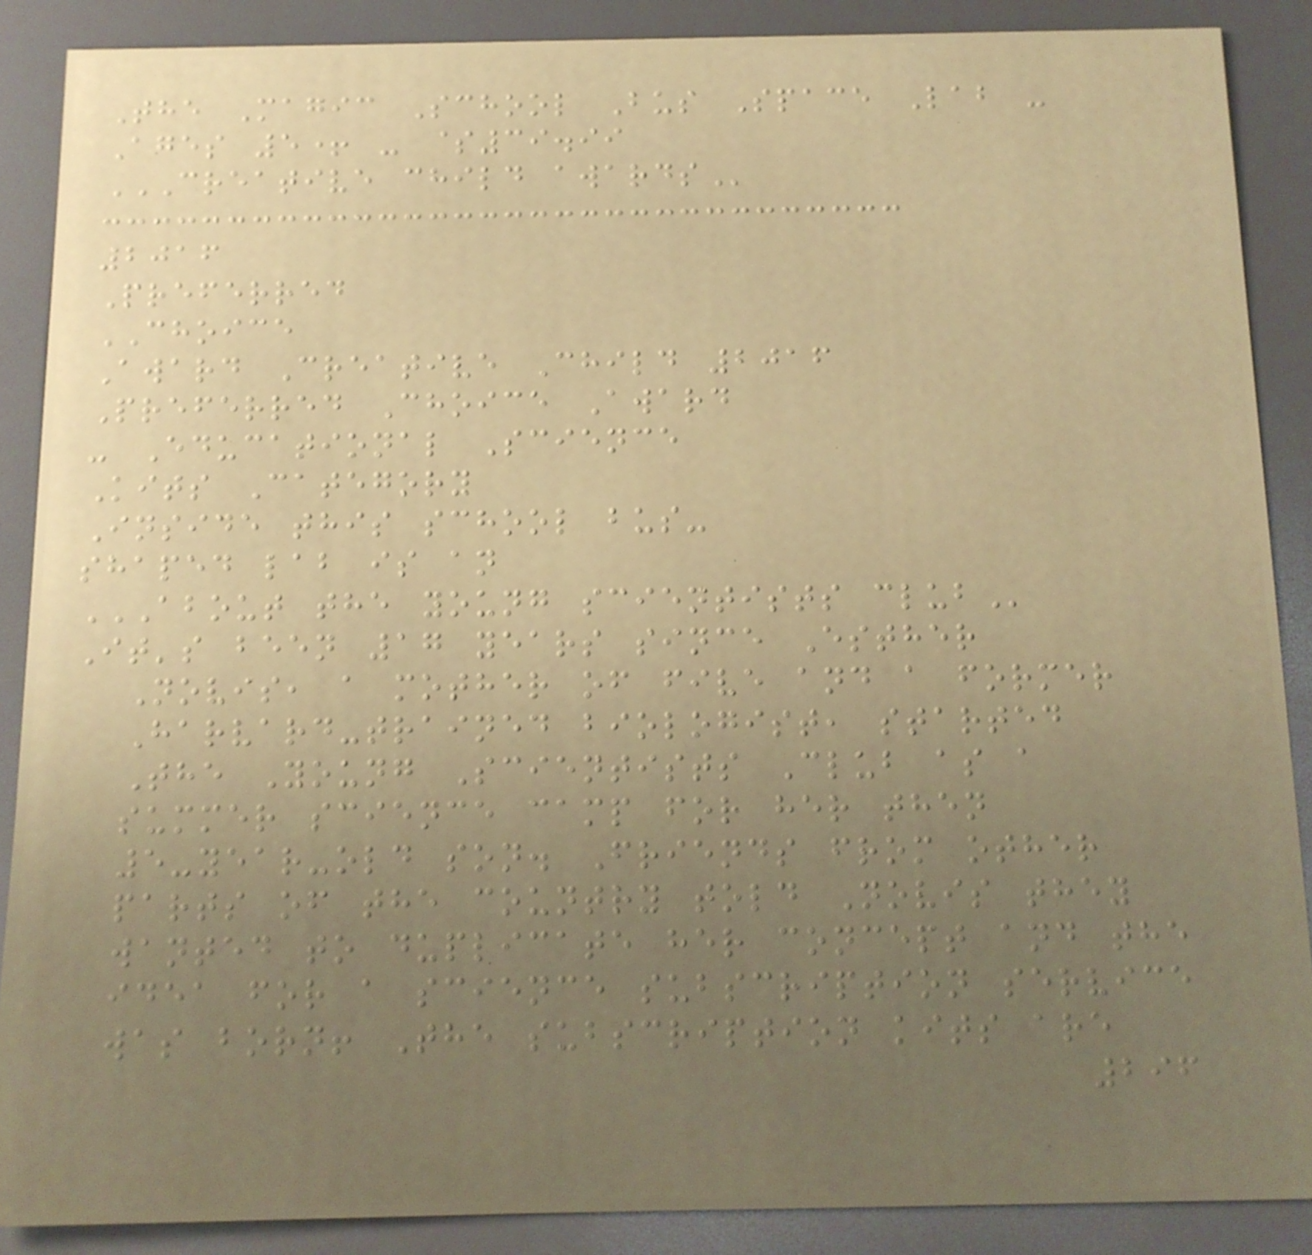The Magic School Bus Space Lab -
Ages 5+ - $39.99
CREATIVE CHILD AWARDS
2016
Preferred
CHOICE
Award Creative Child 2016
Preferred Choice Award
- Educational Science
Kits Category
Inside this school bus-
shaped lab is an
ABOUT THE YOUNG SCIENTISTS CLUB
It's been 17 years since Esther
Novis, a mother of five and a former
Harvard-trained biologist, started
The Young Scientists Club as a
summer science camp for her then
5-year-old son. Friends from other
parts of the country told Novis they
wanted to duplicate her concept and the
idea for a science subscription service
was born! The subscription kits are
296
